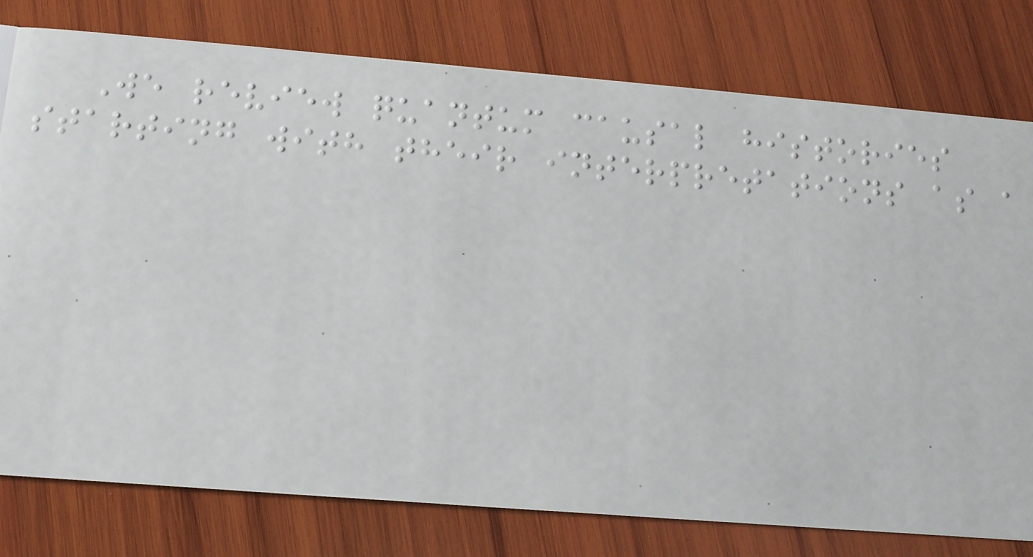We review quantum causal histories
starting with their interpretations as a
